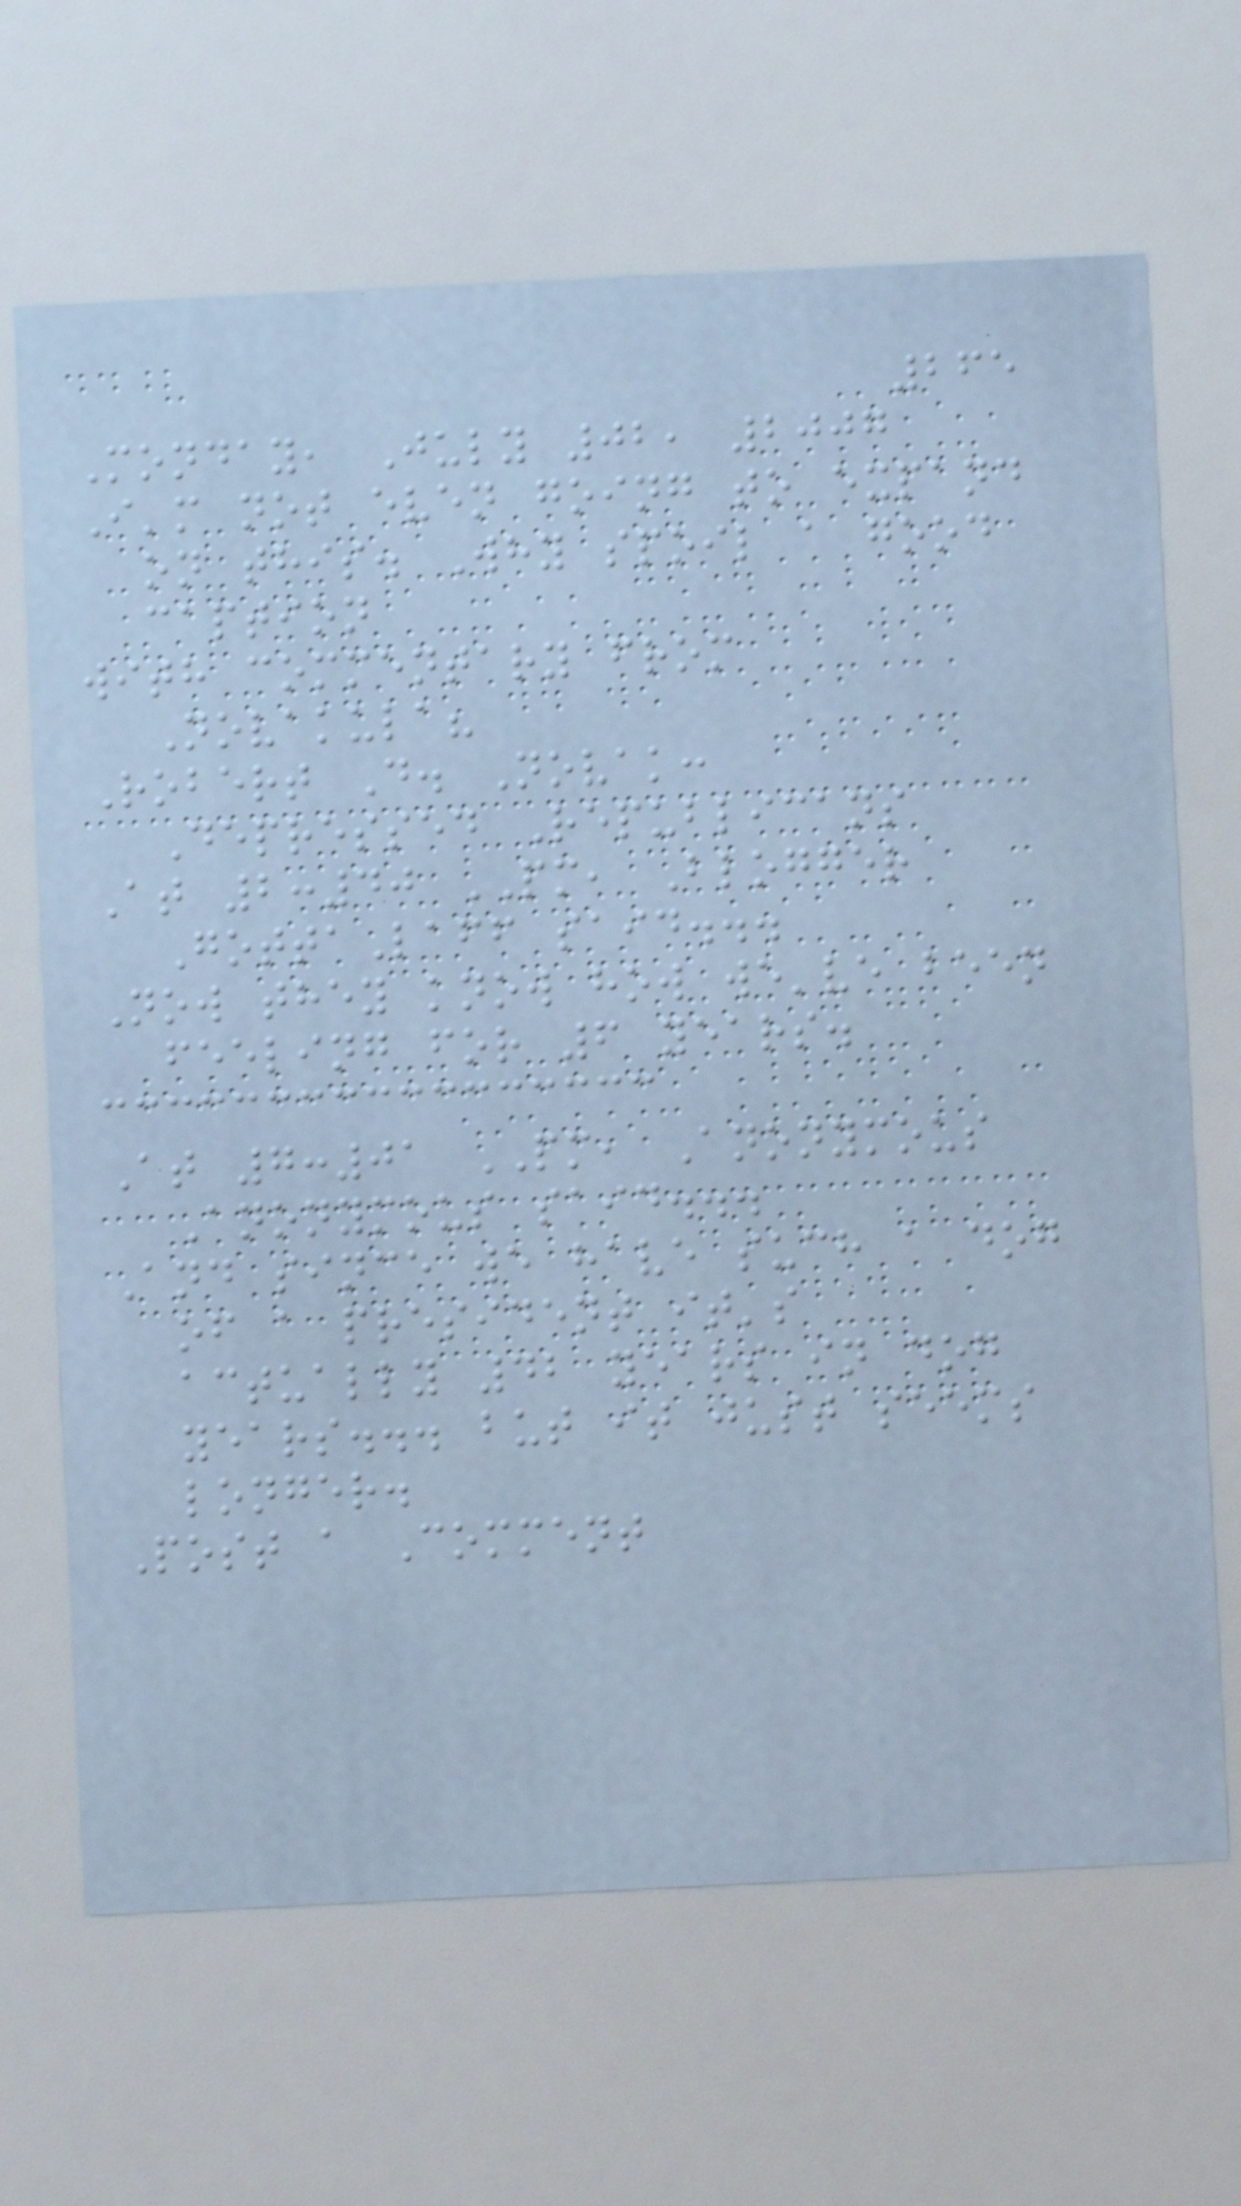265
Monday, July 02, 2007
I'm not even going to expand
on this. Why spoil a good
caption
with commentary from
Novakula?
Robert D. Novak:
Depressed Republicans
At 2:40 PM, Blogger
GottaLaff said...
Now they know how we've been
feeling for 6 years.
At 7:01 PM, Anonymous
Anonymous said...
And since we have such a dog
of a president it's
actually 42 years in dog
years... but it just seems
longer.
Post a Comment
